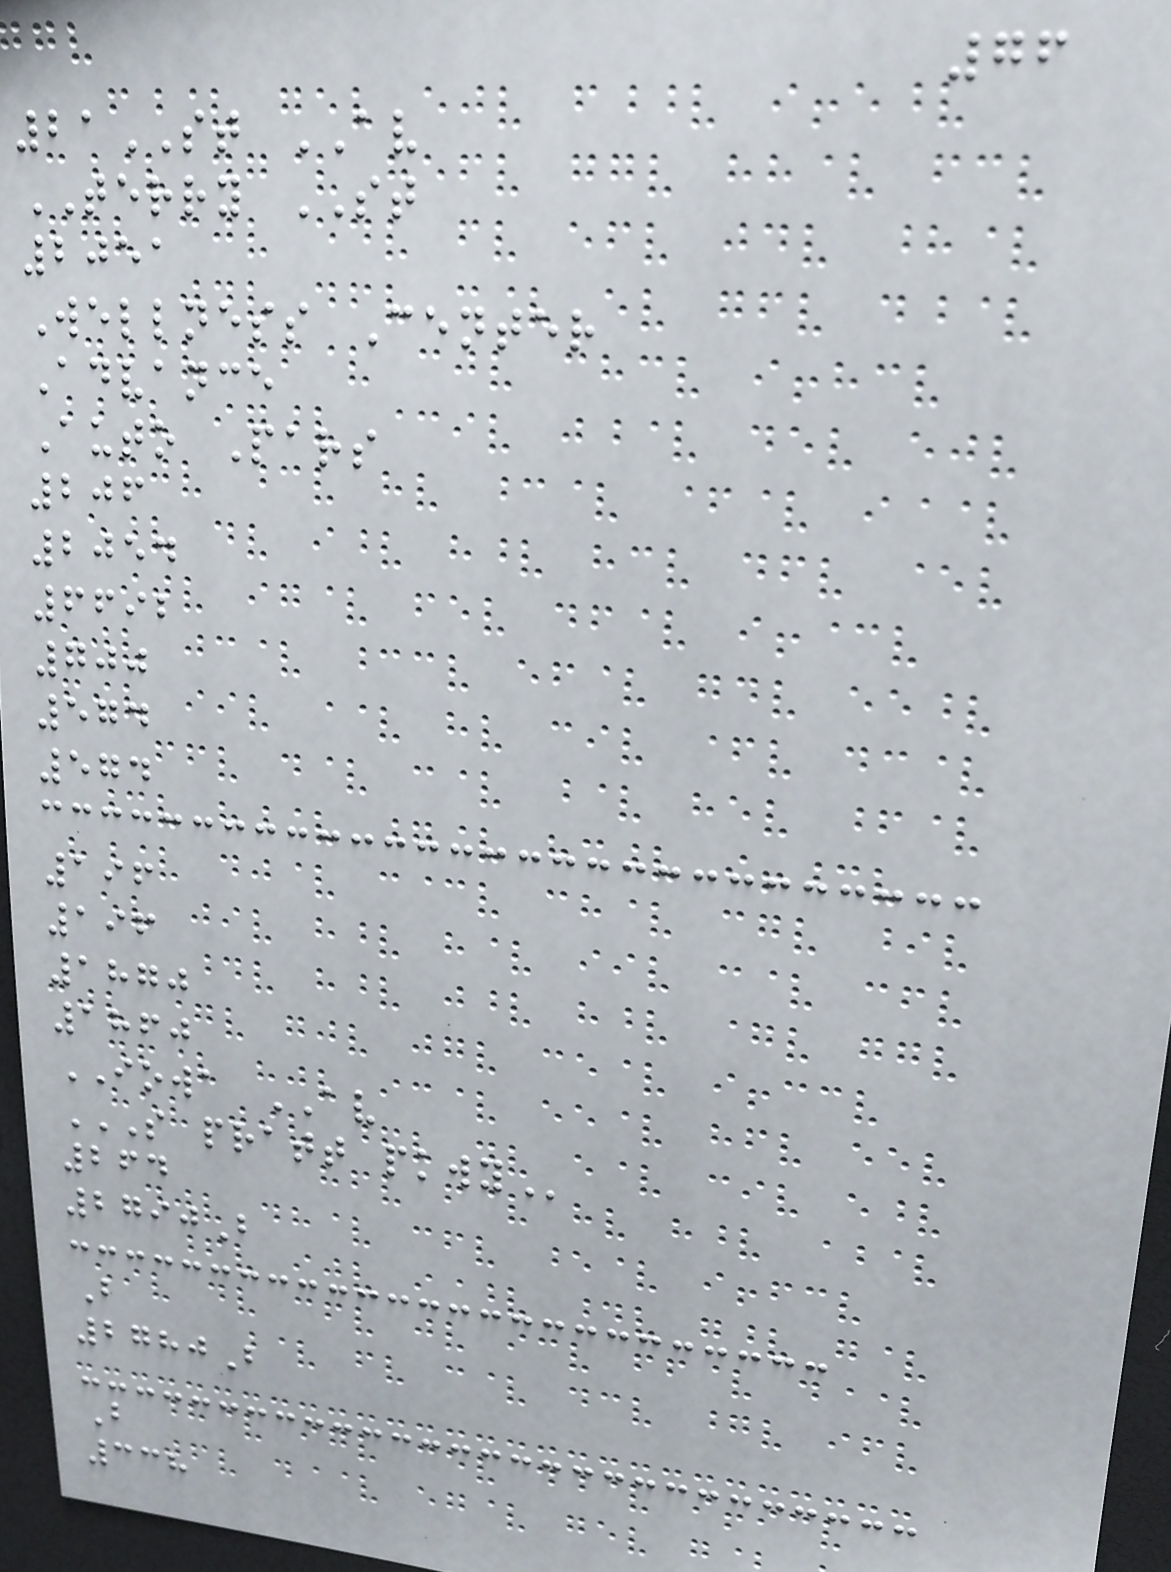76
21ST AV
TERRY ST
2051
Wellness Center
Advance
Auto Pars
206
2054
6692
700
574
574
196
196
1870
1860
IOWA AV
S PRATT PKWY
264
2790B
B
2780B
B
338
